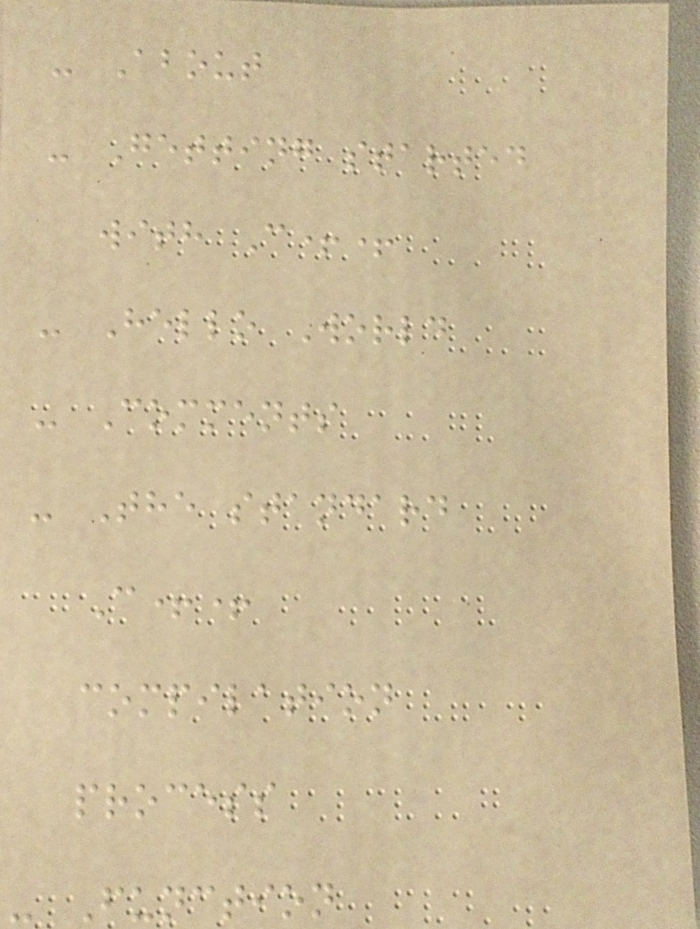- About
- Getting started
with C++
- Hello World
- Comments
- The standard
C++
compilation
process
- Function
